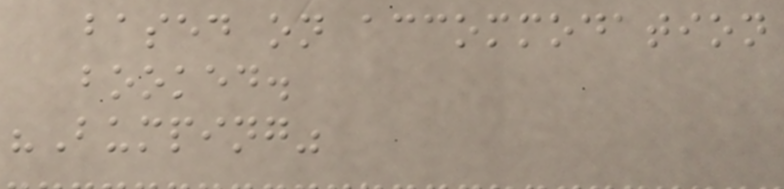based on accommodation
booked.
"Bumping"
